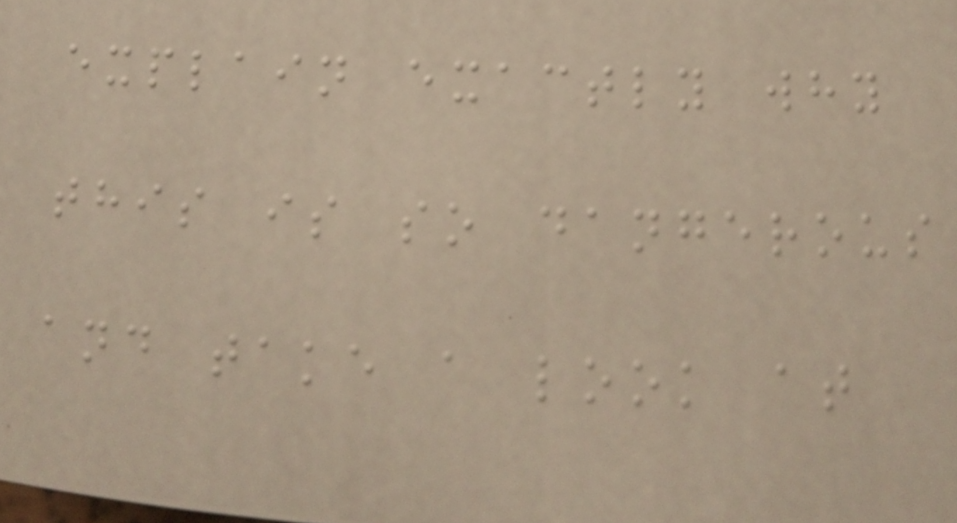explain exactly why
this is so dangerous
and take a look at
